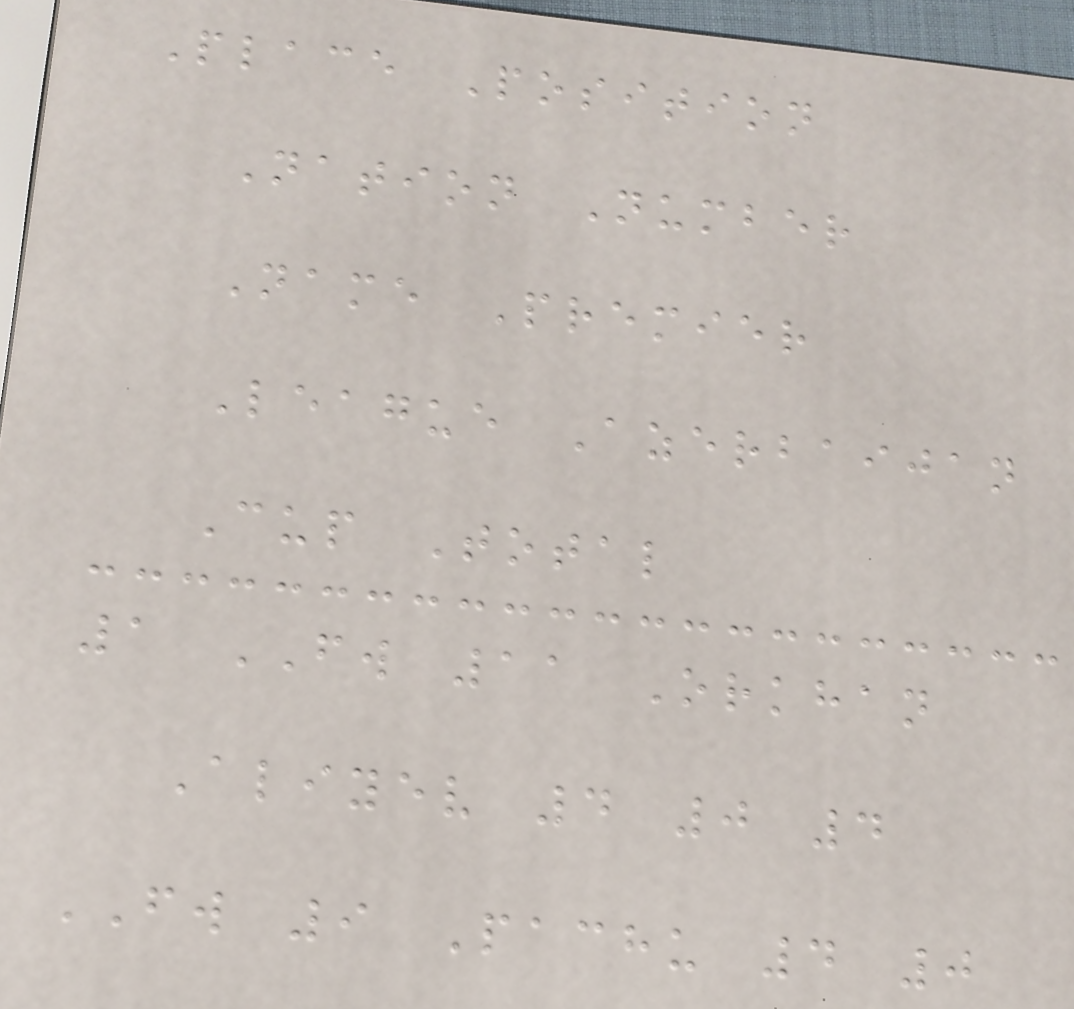Place Position
Nation Number
Name Premier
League Azerbaijan
Cup Total
1 FW 11 Orkhan
Aliyev 4 0 4
FW 9 Pachu 4 0
